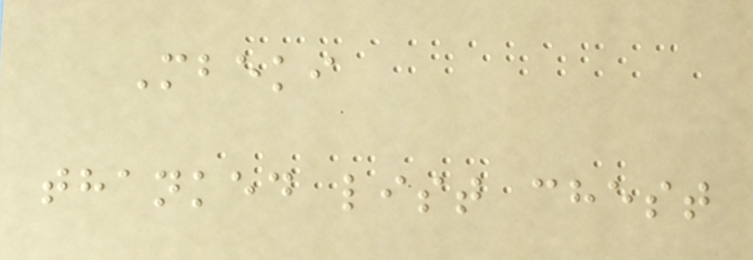Mbeki
thanked list chest
